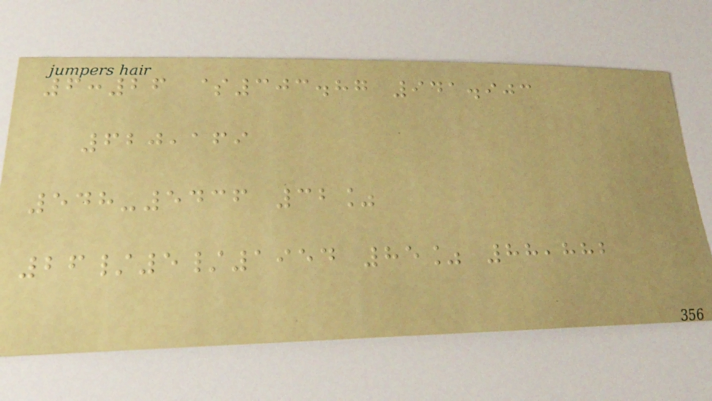6:26 $303.87 941.903
620,169
548-5436 32%
26/5/1954 85% 88,882
